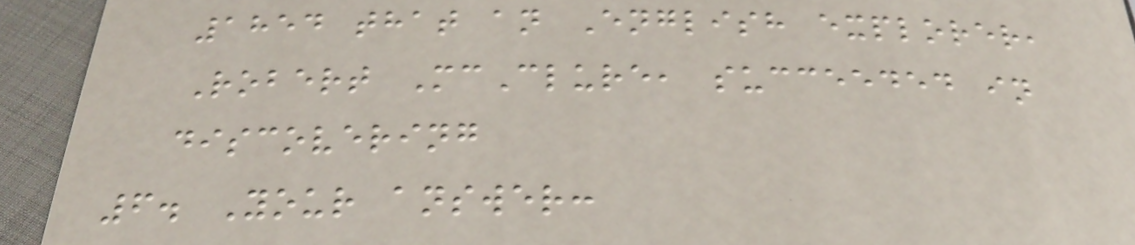1854 that an English explorer,
Robert McClure, succeeded in
discovering
6. Your answer:
